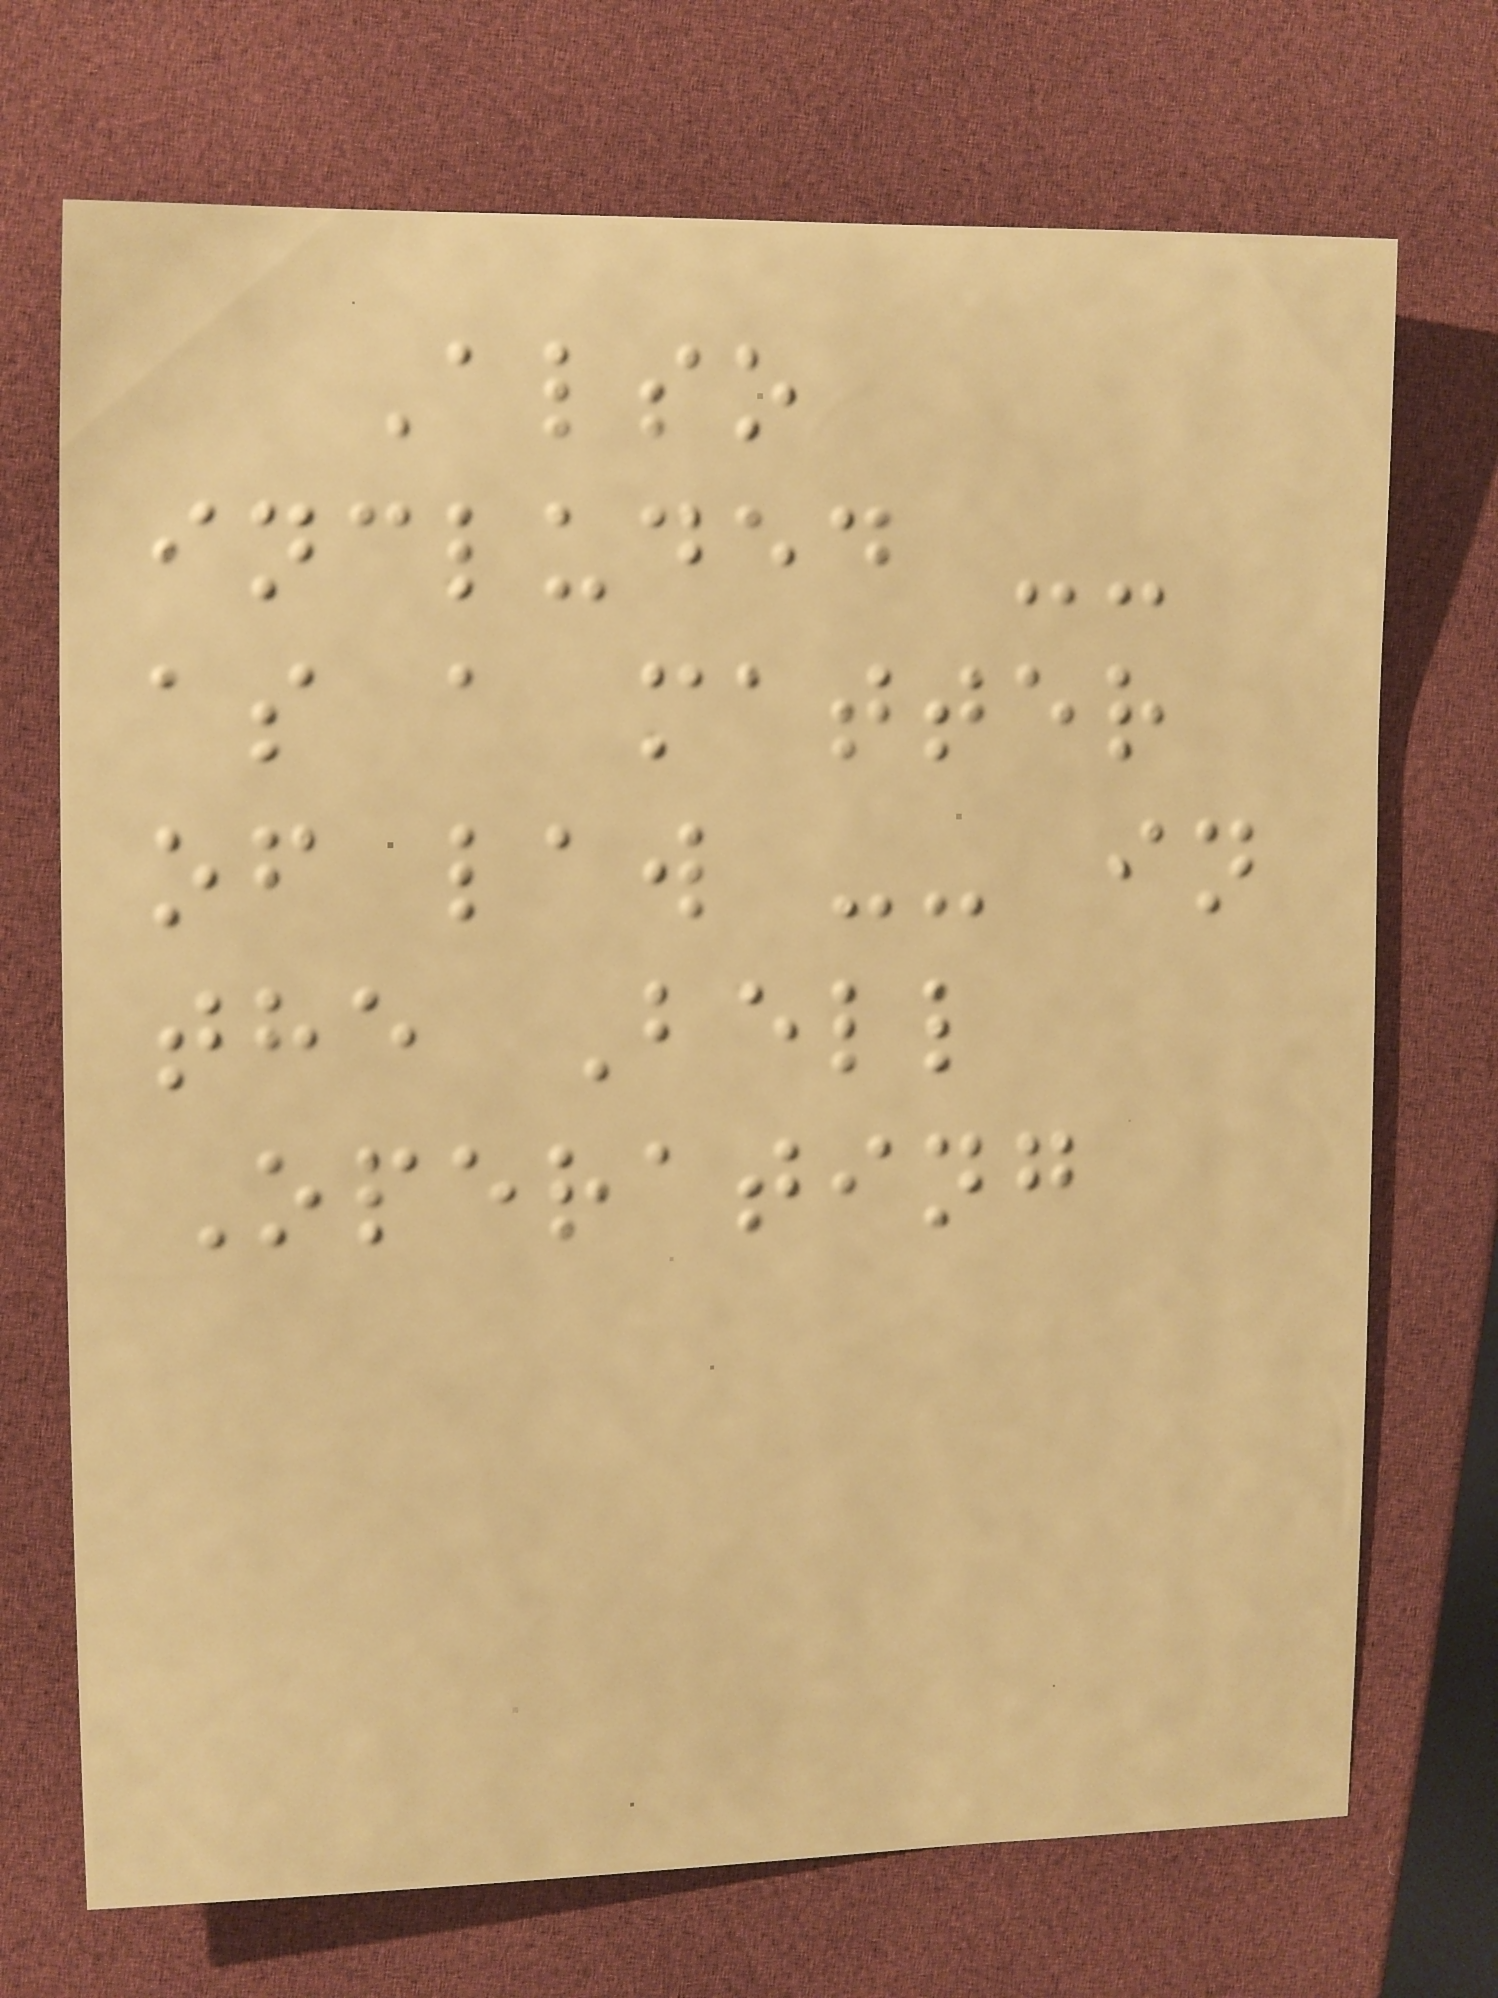Also
included --
as a matter
of law -- in
the Bell
Operating
